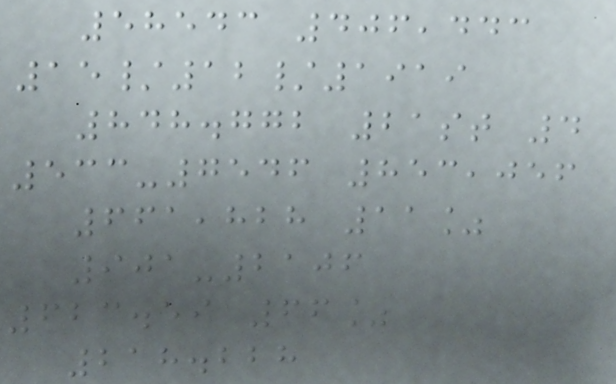58543 406,443
15/12/1919
848.772 21st 4
533-7546 853,056
661,828 11%
901-2106
623.59 66%
218.228
